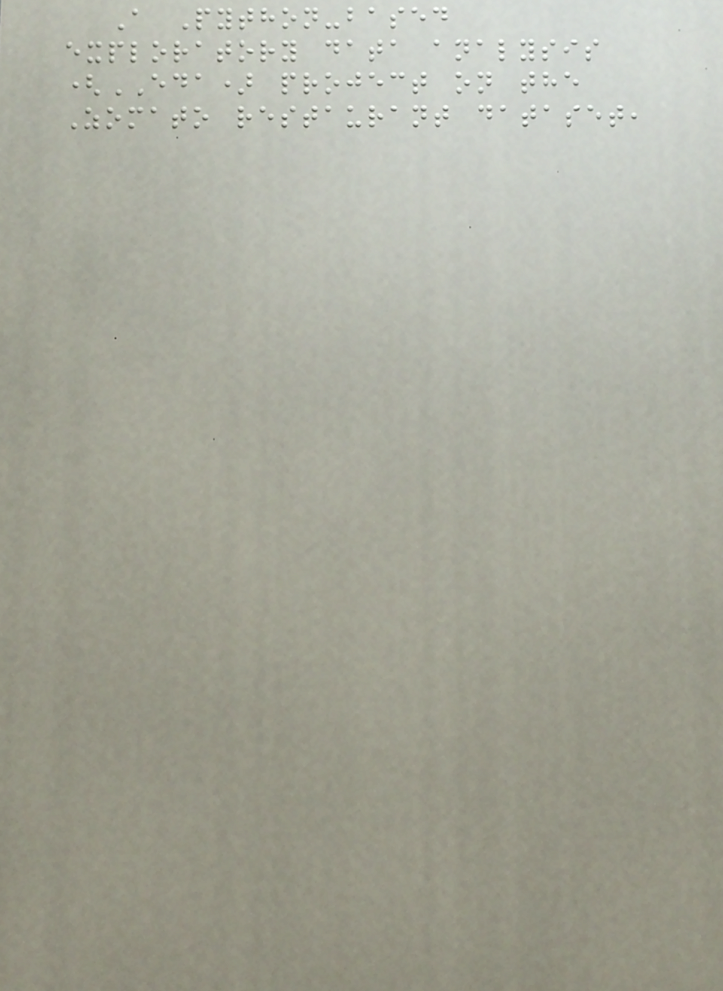A Python-based
exploratory data analysis
(EDA) project on the
Zomato restaurant dataset,
